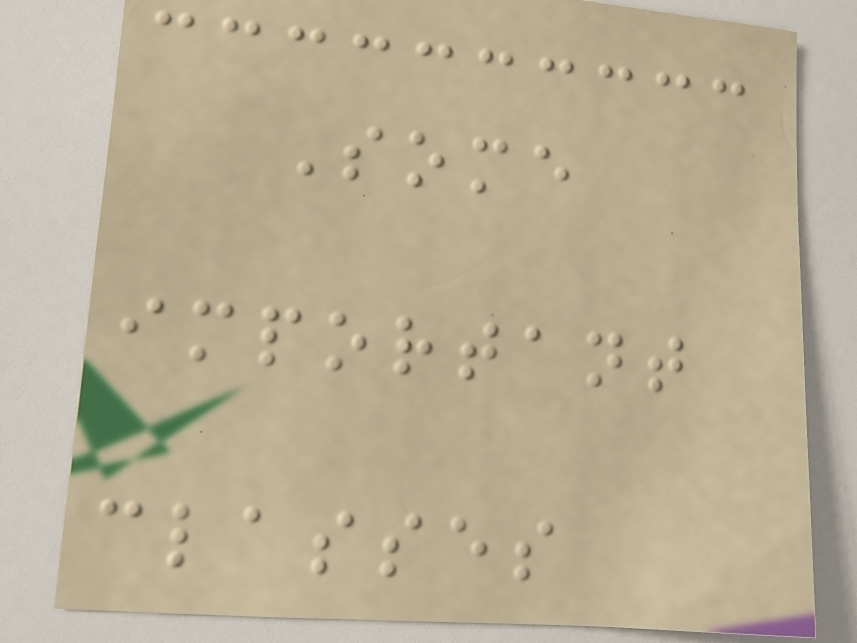Some
important
classes
